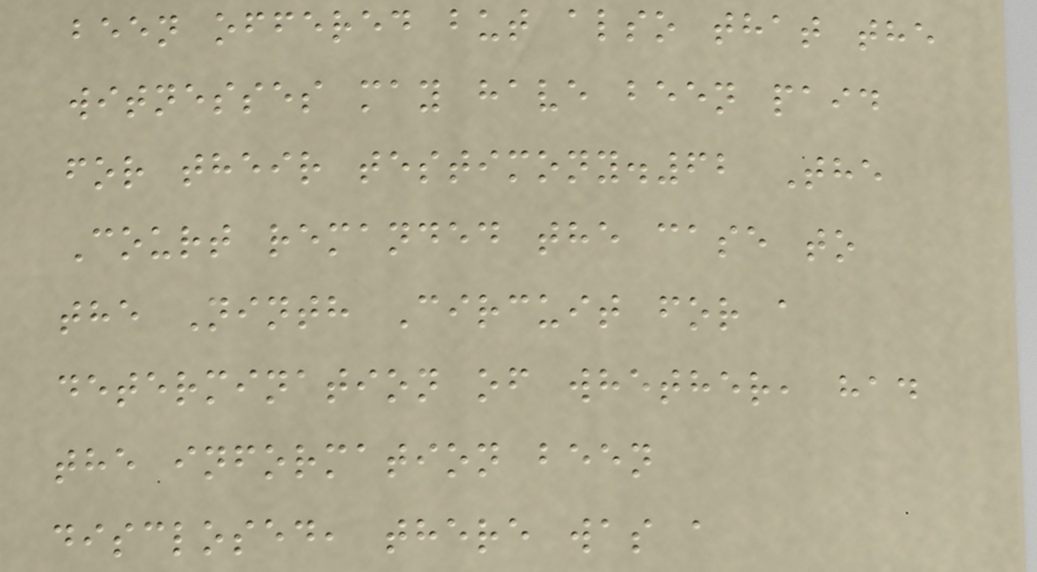been offered but also that the
witnesses may have been paid
for their testimony.62 The
Court remanded the case to
the Ninth Circuit for a
determination of whether, had
the information been
disclosed, there was a
